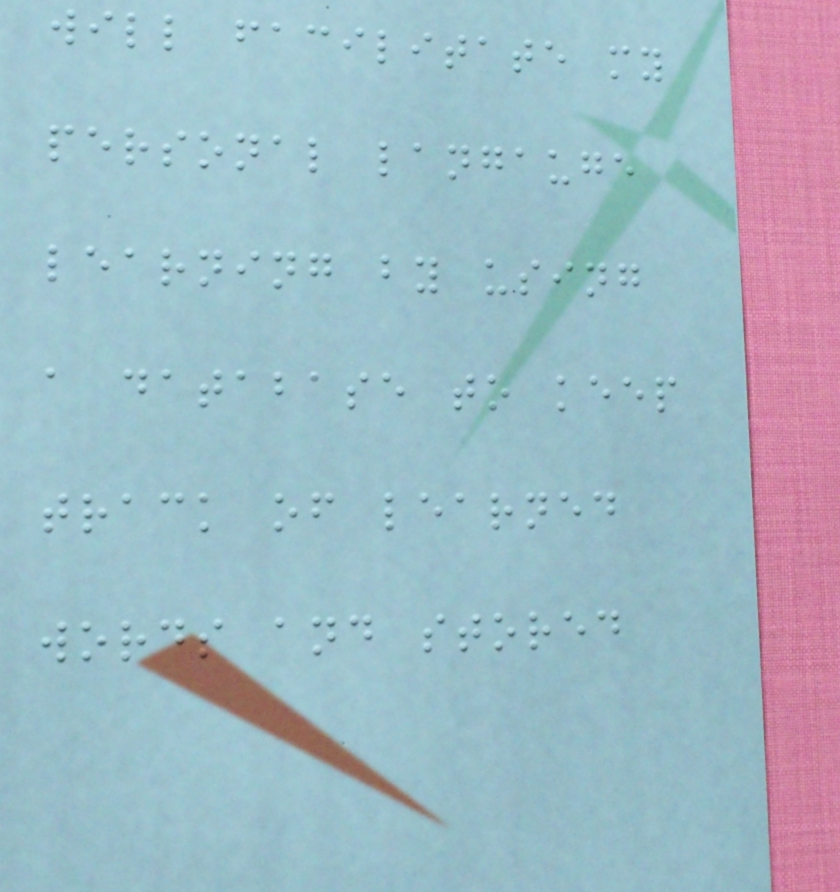will facilitate my
personal langauge
learning by using
a database to keep
track of learned
words and stored
